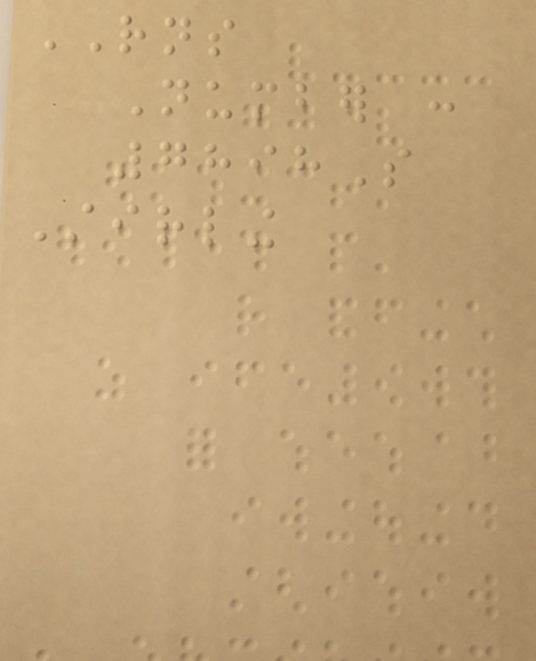RNS
Number :
7898S
Stirling
